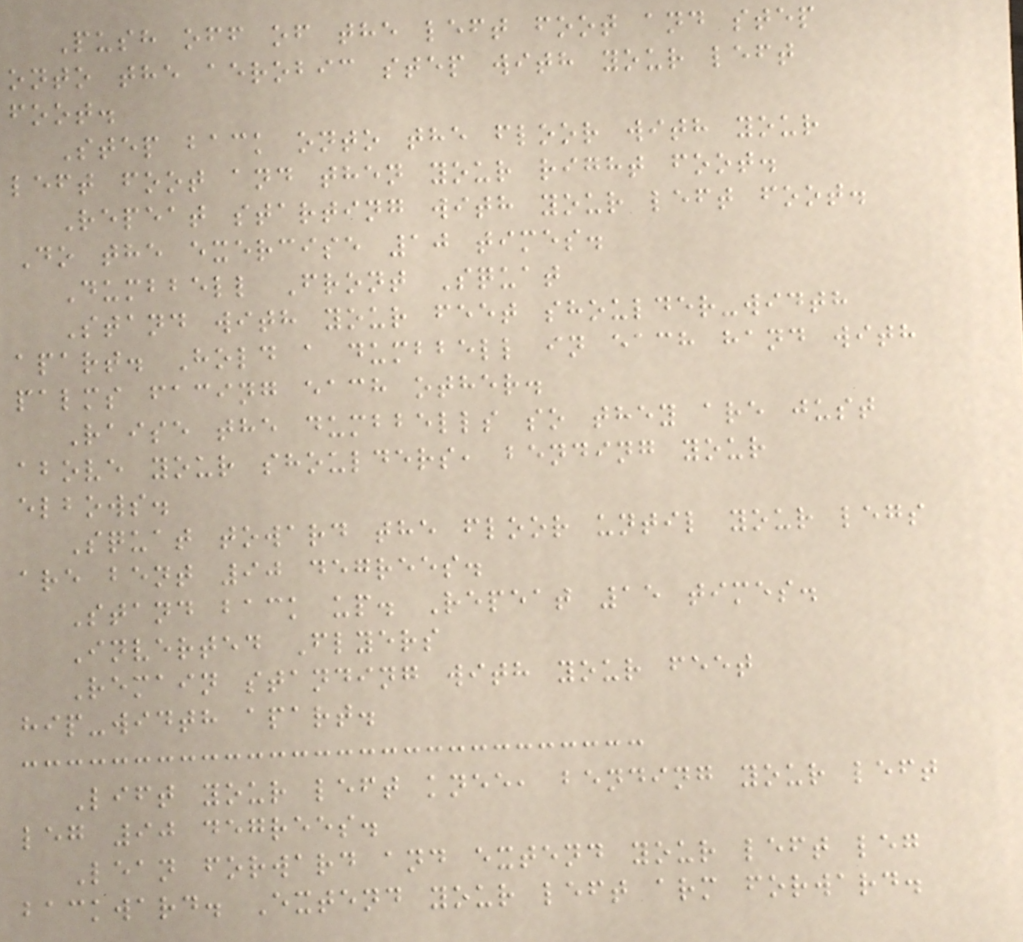Push off of the left foot and step
onto the aerobic step with your left
foot.
Step back onto the floor with your
left foot and then your right foot.
Repeat starting with your left foot.
Do the exercise 10 times.
Dumbbell Front Squat
Stand with your feet shoulder-width
apart. Hold a dumbbell in each hand with
palms facing each other.
Raise the dumbbells so they are just
above your shoulders, bending your
elbows.
Squat toward the floor until your legs
are bent 90 degrees.
Stand back up. Repeat 15 times.
Inverted Flyers
Remain standing with your feet
hip-width apart.
Lift your left knee, bending your left
leg 90 degrees.
Lean forward and extend your left leg
backward. Extend your left arm forward.
